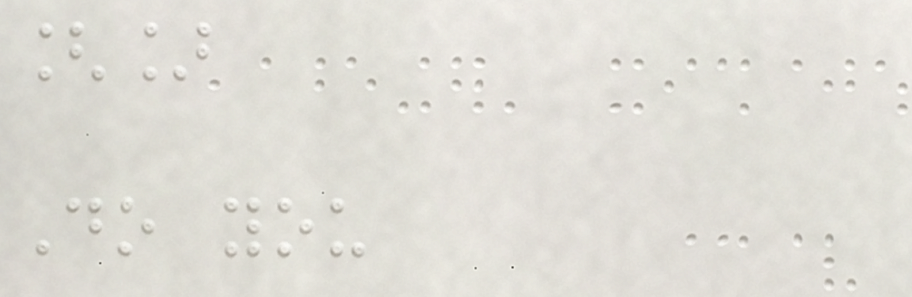[]
Do you
